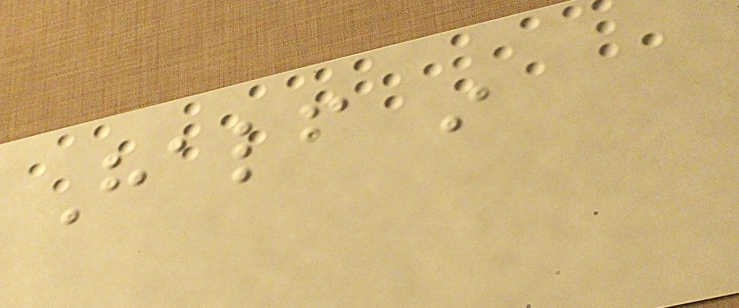Half in
